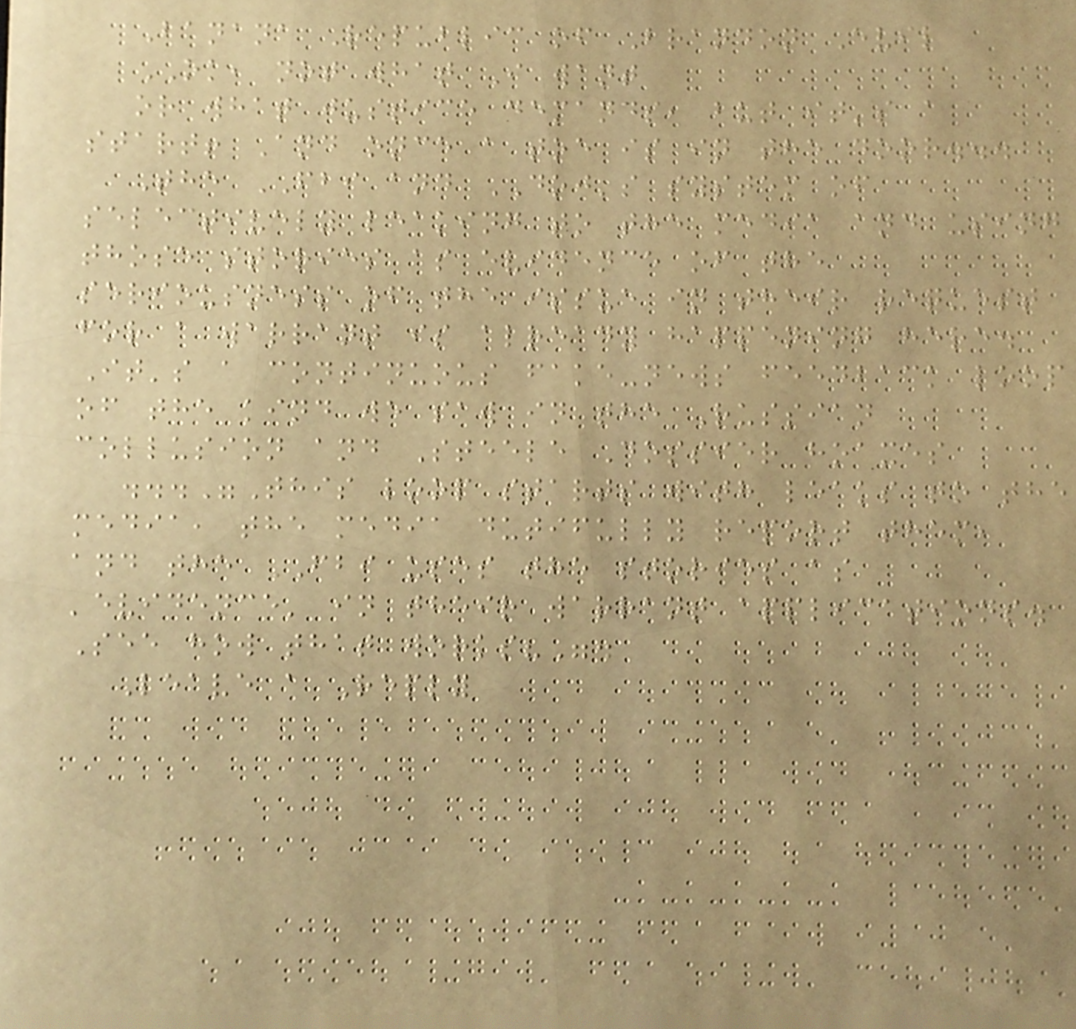Banana Republic of Brandon Evil
OK, not what I want
or what justice demands, but it's a
start! And once a toe is in the door...
The FBI and DOJ's system of
selectively leaking to the media and using
those stories as evidence of the
seriousness of the issue in their request
for a warrant is already happening here.
It's a continuous fake-news feedback loop
of the kind we saw in the Russian
collusion and Steele Dossier hoaxes
..."This loop starts with leaks to the
media, the media dutifully report them,
and the FBI uses the stories as
'evidence' in their warrant applications.
See how that works?".
Leave a Reply
